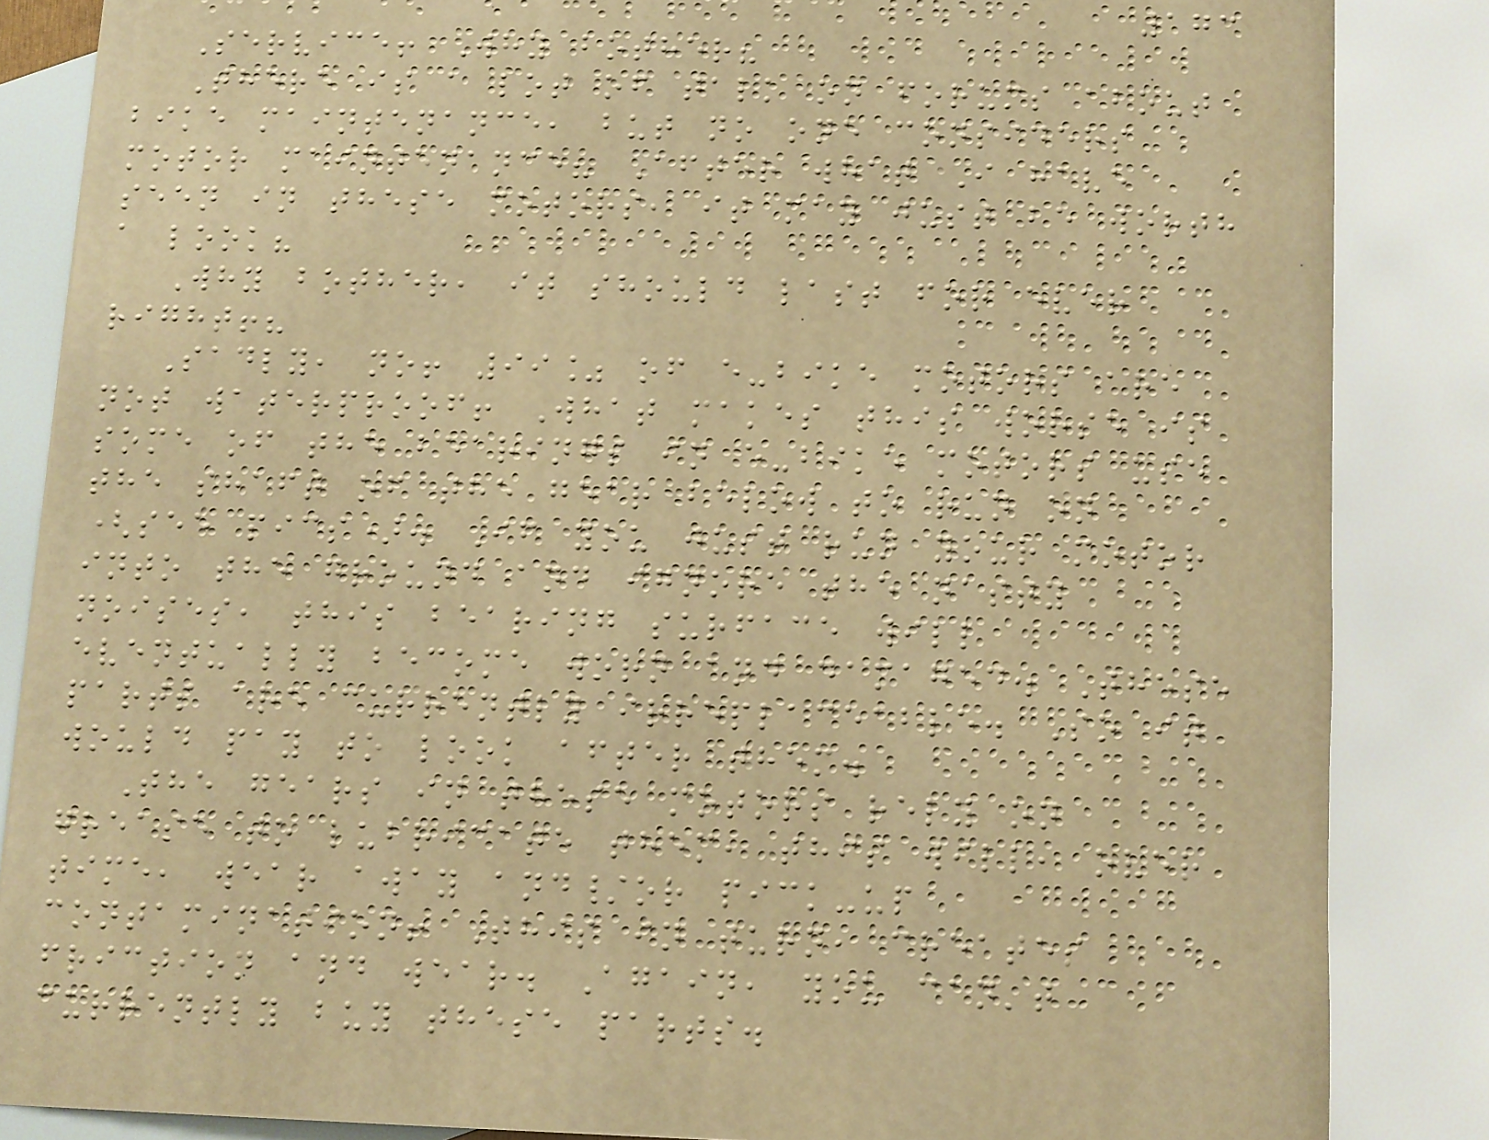173
Service! Why bother?
There is a lot of talk on forums about
bike maintenance, but no one considers
motor maintenance? After what I have
seen in these motors, it may just be worth
a look?
Why bother, it should last for ever
right!?
Sadly, no! 99% of e-bike motors are
not waterproof! What makes this worse is
some of the bearings in e-bike motors use
the shaft of the gear below to run on
(see pics). If you just run your motor
into the ground and ignore the nasty
noises, this bearing surface will
eventually become worn and damaged. These
parts are currently irreplaceable. So it
would pay to look after them.
The gears in these motors rely on
grease to lubricate them, this will, over
time, wear away and/or pick-up
contamination! This in turn, creates
friction and wear. Again, you can't
currently buy these parts.
